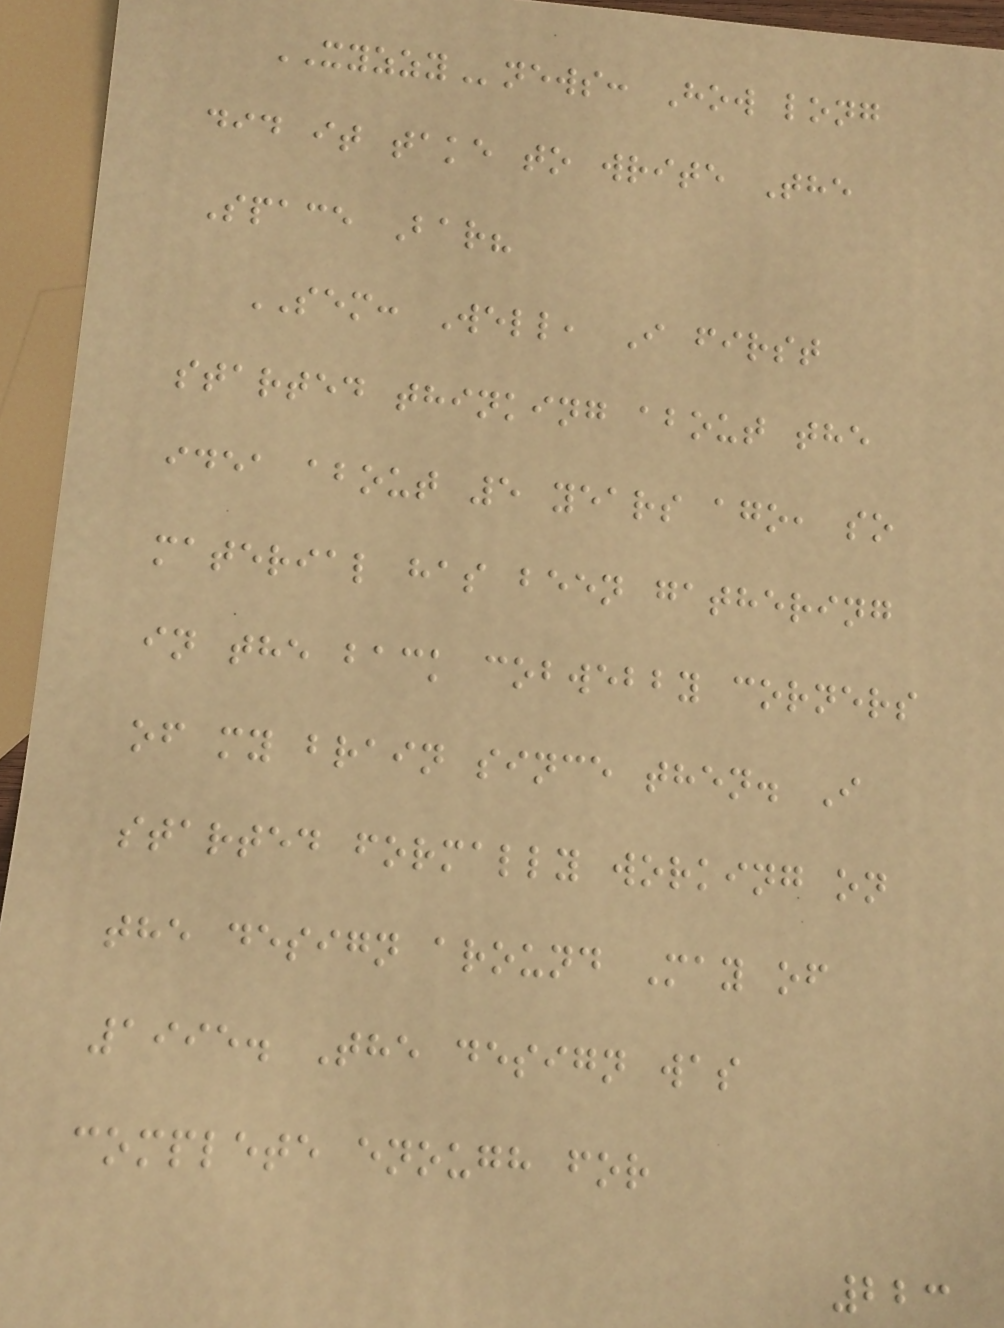XYZZYnews: How long
did it take to write The
Space Bar?
SEM: Well, I first
started thinking about the
idea about 5 years ago, so
material has been gathering
in the back cobwebby corners
of my brain since then. I
started formally working on
the design around May of
1995. The design was
complete enough for
223
